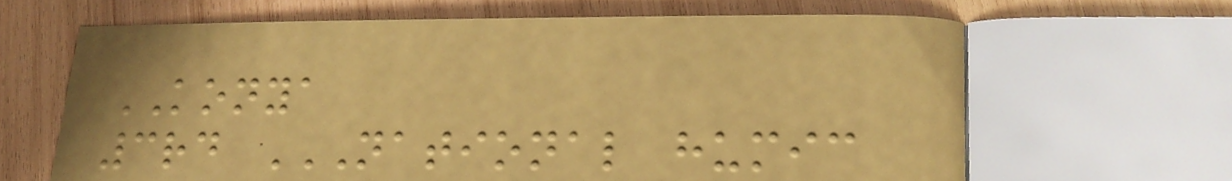KONYA
3rd NATIONAL HUMIC
